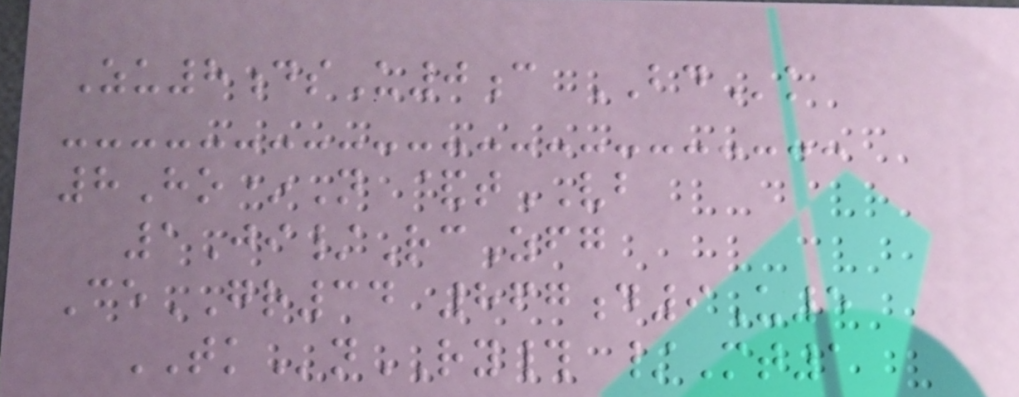Zu8dsU0c BDk
8Ho*N &tVB
1Ji/RcZfg
CeGR34 867d9U5
TKnRY# /Mt1
